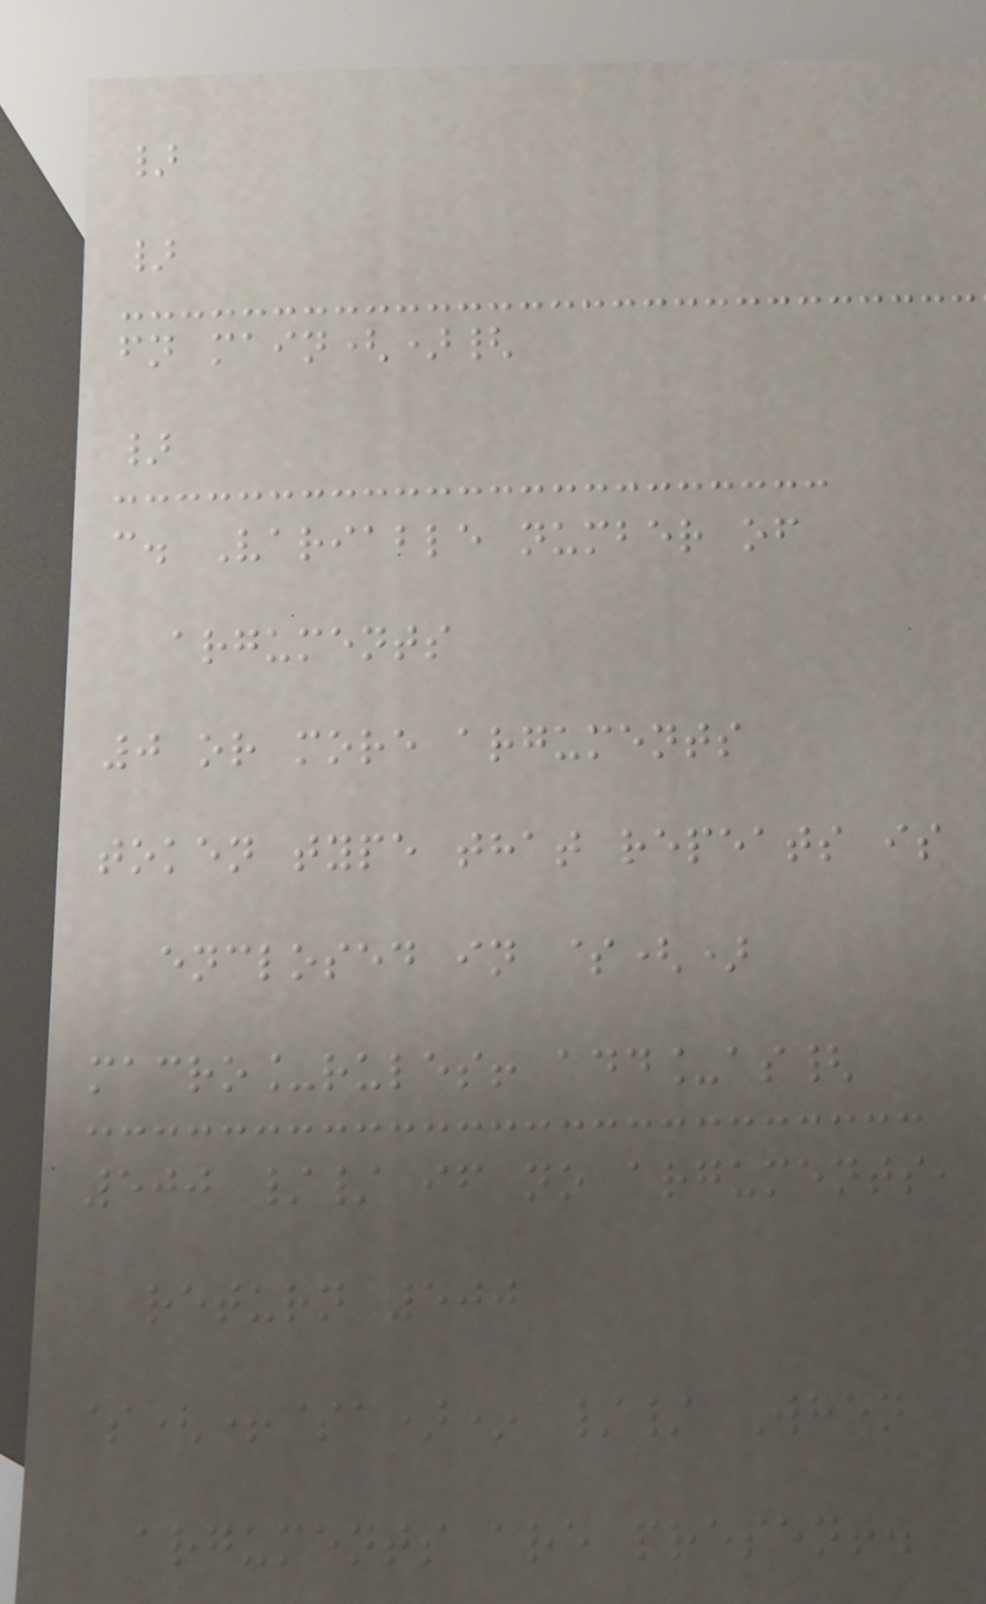}
}
fn main(){
}
c. Variable number of
arguments
0 or more arguments
token type that repeats is
enclosed in $()
macro_rules! add_as{
500 // if no arguments,
return 500
$(+$a)* // When
arguments are present.
